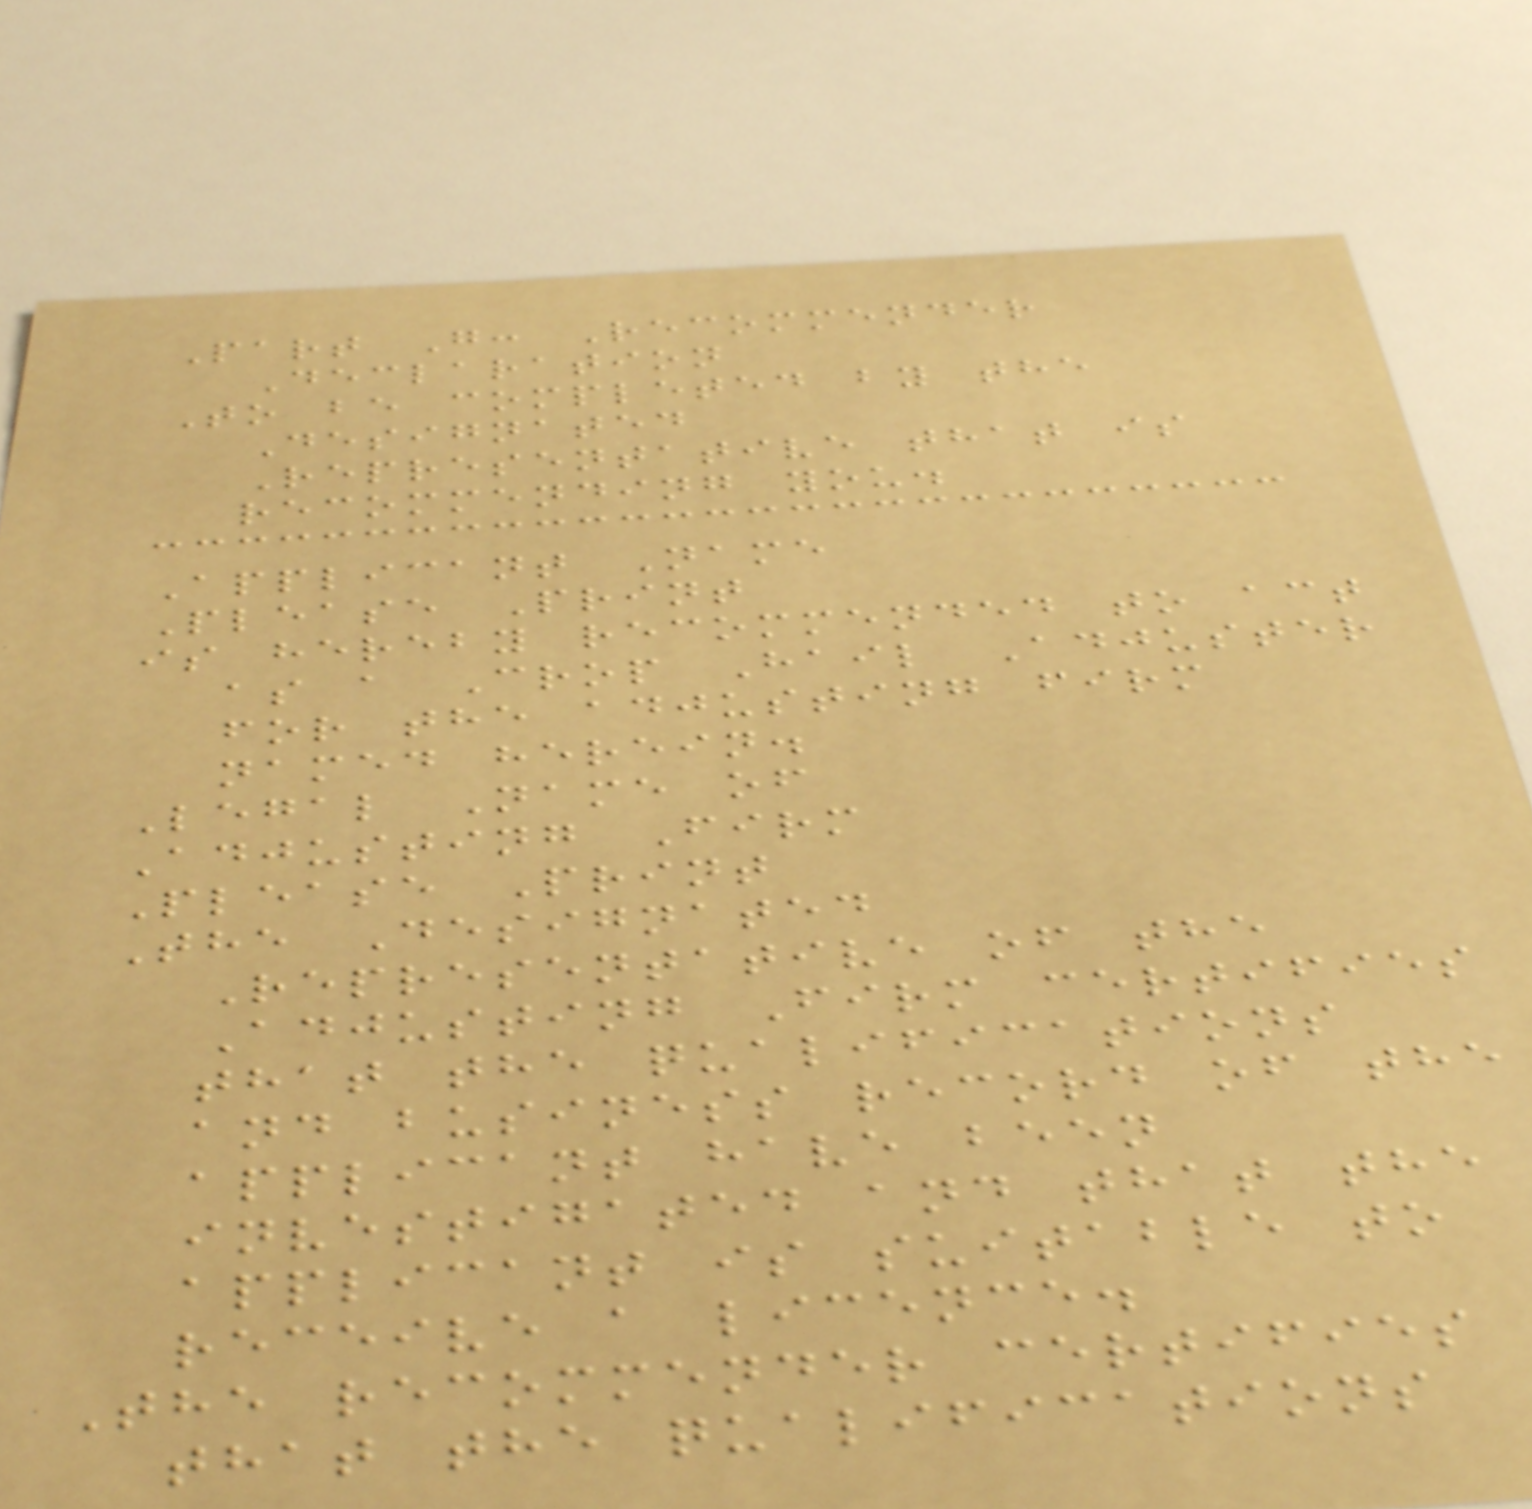Part G: Recommender
Declaration
To be completed by the
Designated
Representative that is
recommending you.
Applicant Name
Please Print
is hereby recommended to act
as a Crop Hail Adjuster
for the adjusting firm
named herein.
Legal Name of
Adjusting Firm
Please Print
The Designated
Representative of the
Adjusting Firm certifies
that the qualifications
and business record of the
applicant have been
investigated and that the
applicant is suitable to
receive a licence.
The recommender certifies
that the qualifications
